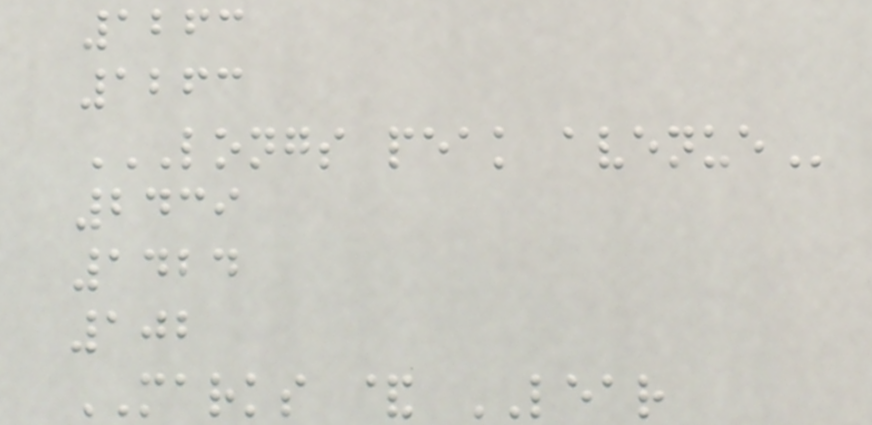1263
1263
LONGS PEAK AVENUE
2439
1424
102
MARKS & LEAR
